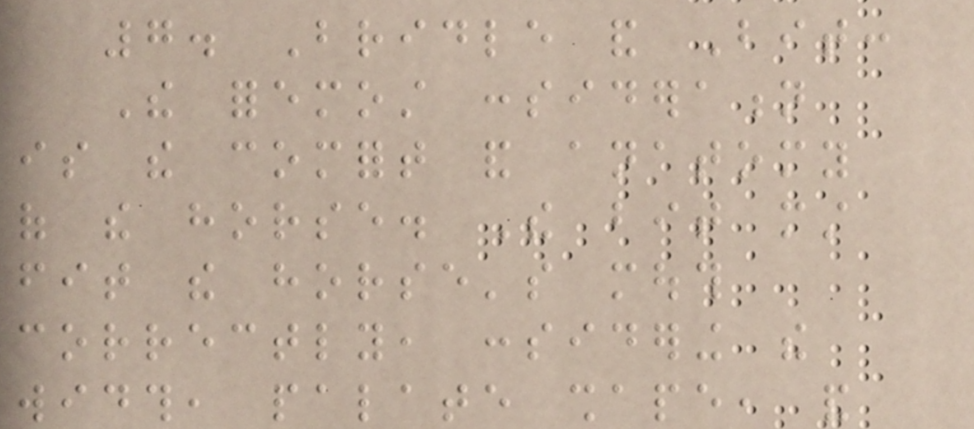7. Bridle and Bit:
The foremost consideration
is the comfort and anatomy
of the horse. The bit must
fit the horse's mouth
correctly, considering the
width, palate shape, and
